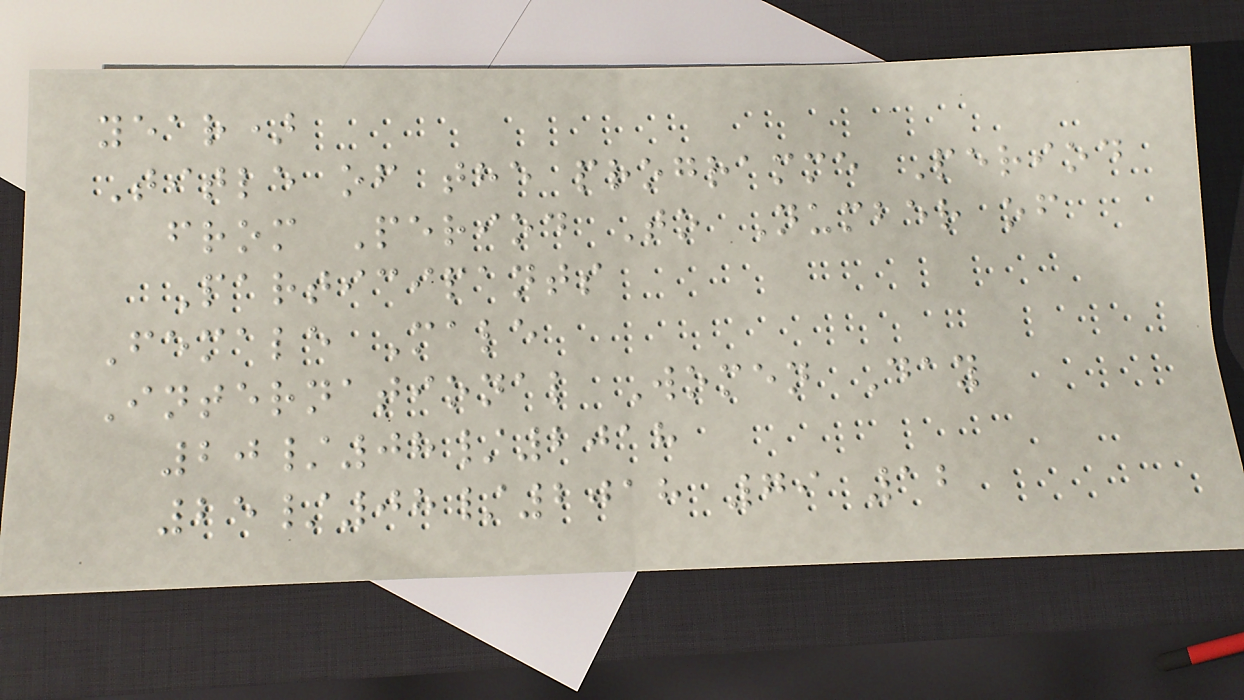year)
Title of the programme Period
from Period To Number of
Participants
Female Male
International Women Day
20/08/2018
25/08/2018 79 12
